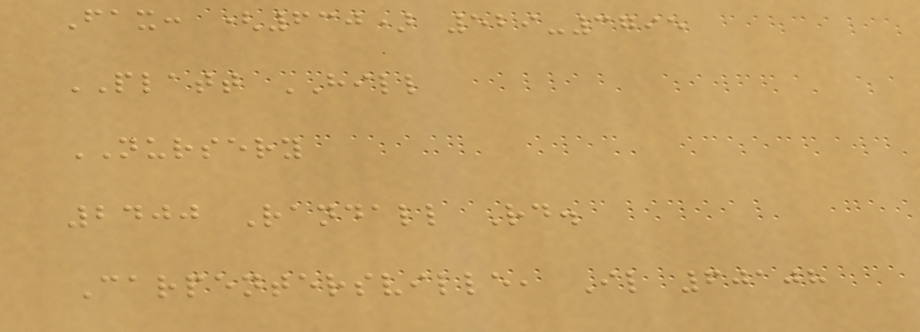Fax: (630) 529-3795
PLATT HILL
NURSERY
2400 Randall Rd.
Carpentersville, Il 60108
